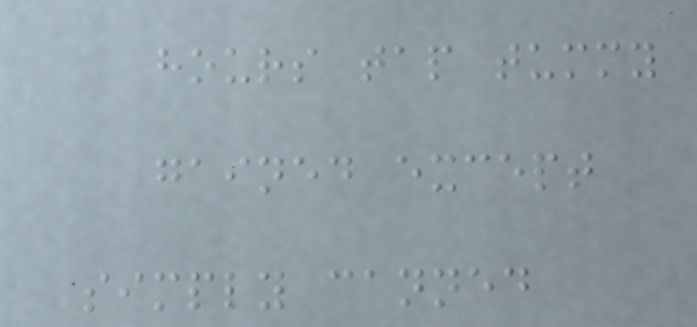hours tap tummy
gained except
simply canned
